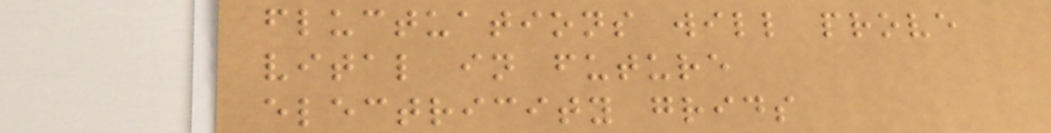fluctuations will prove
vital in future
electricity grids
